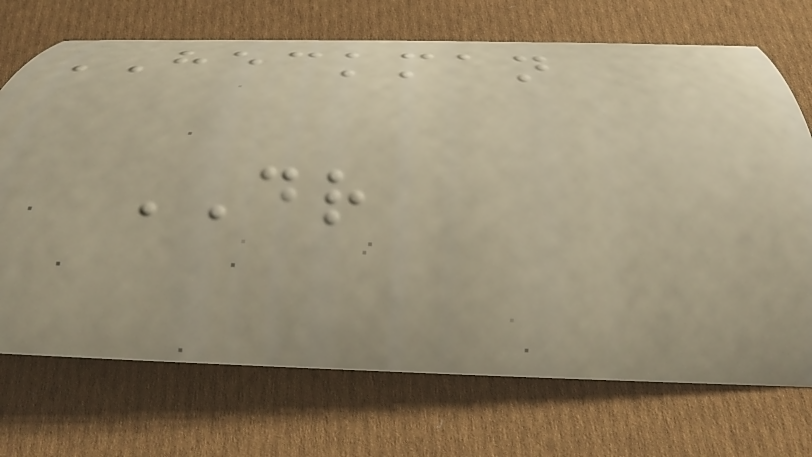HECKMAN
DR
